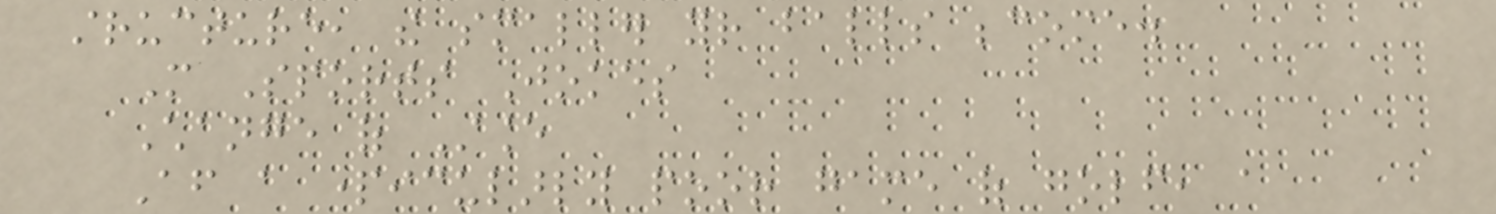structure, the smaller your balls become.
More Sports Jokes
Change of Stance
After a particularly poor game of golf, a
